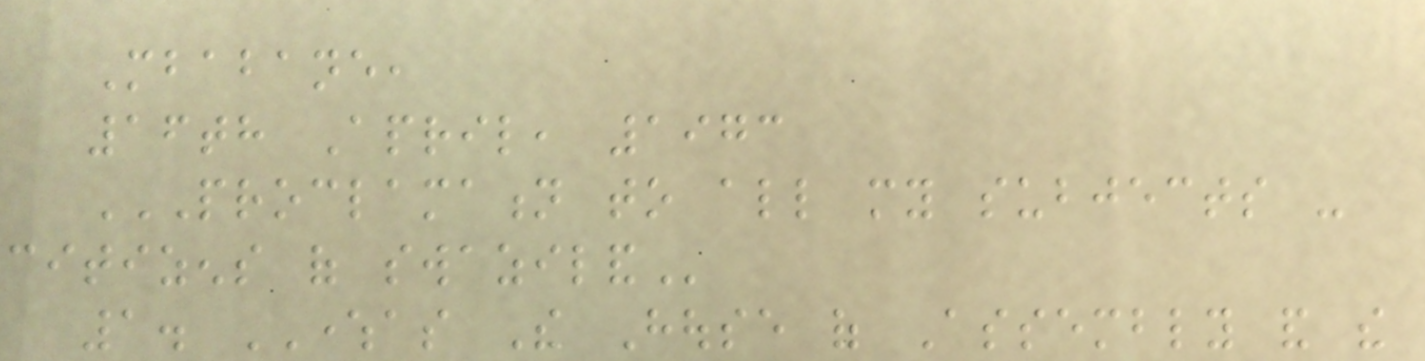Mbabane,
16th April, 1973
PROCLAMATION TO ALL MY SUBJECTS -
CITIZENS OF SWAZILAND
1. WHEREAS The House of Assembly and the
